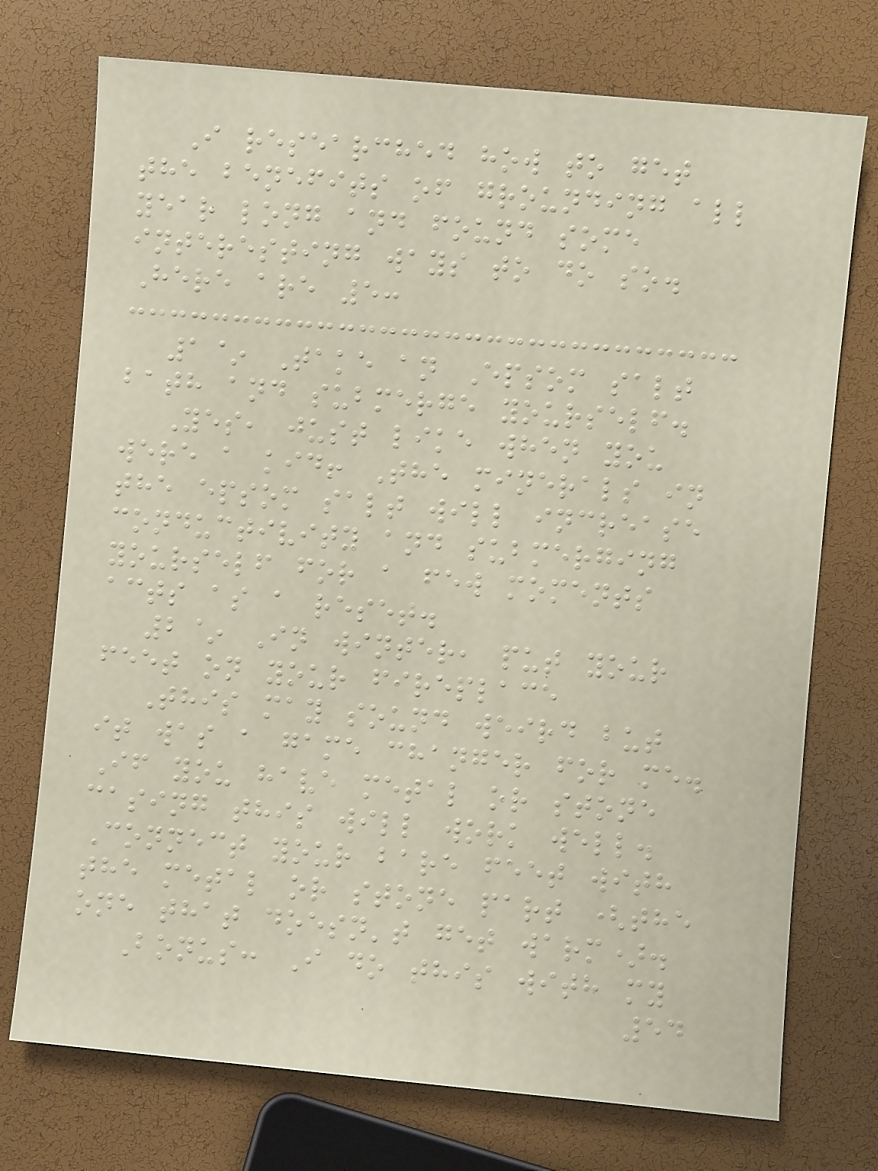I researched how to get
the benefits of grounding all
year long and found some
interesting ways to do so.
Here are 5:
1~ Take an Epsom salt
bath and submerge yourself.
Yes, just like when you
were a kid! The minerals in
the epsom salt will increase
conductivity and submerging
yourself for a few moments
acts as a reset.
2~ In winter, put your
feet on your fireplace
This may sound weird but
it was a game changer for me.
If you have metal or stone
casing this will work well.
Connect your bare feet with
the metal or stone part (the
one that doesn't get warm).
Bonus: I do this with my
54
